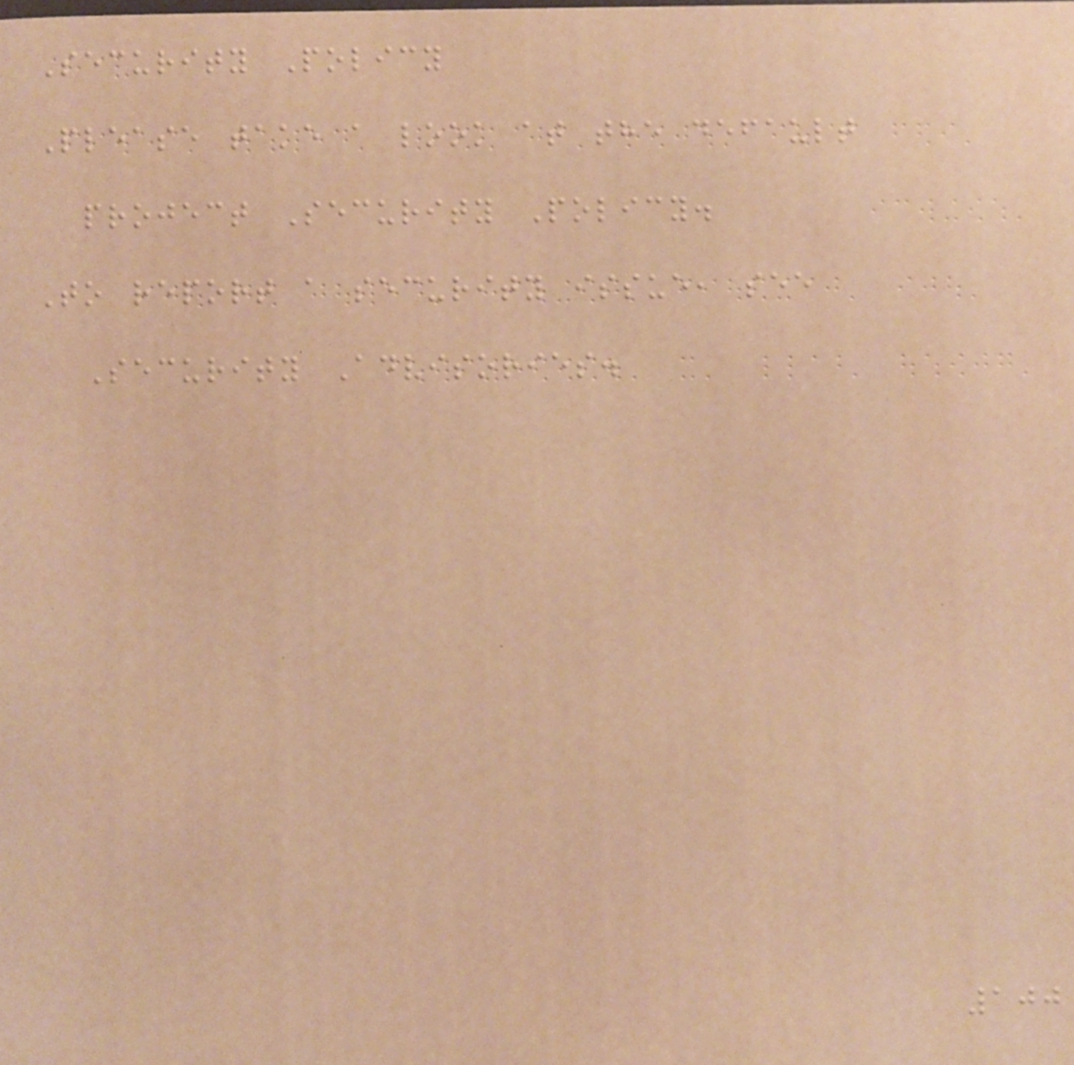Security Policy
Please take a look at the default
project Security Policy.
To report a security issue, see
Security Advisories.
100
